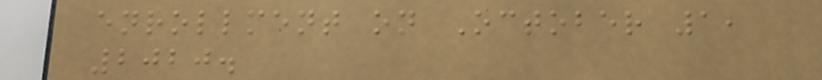enrollment on October 1,
2020.
